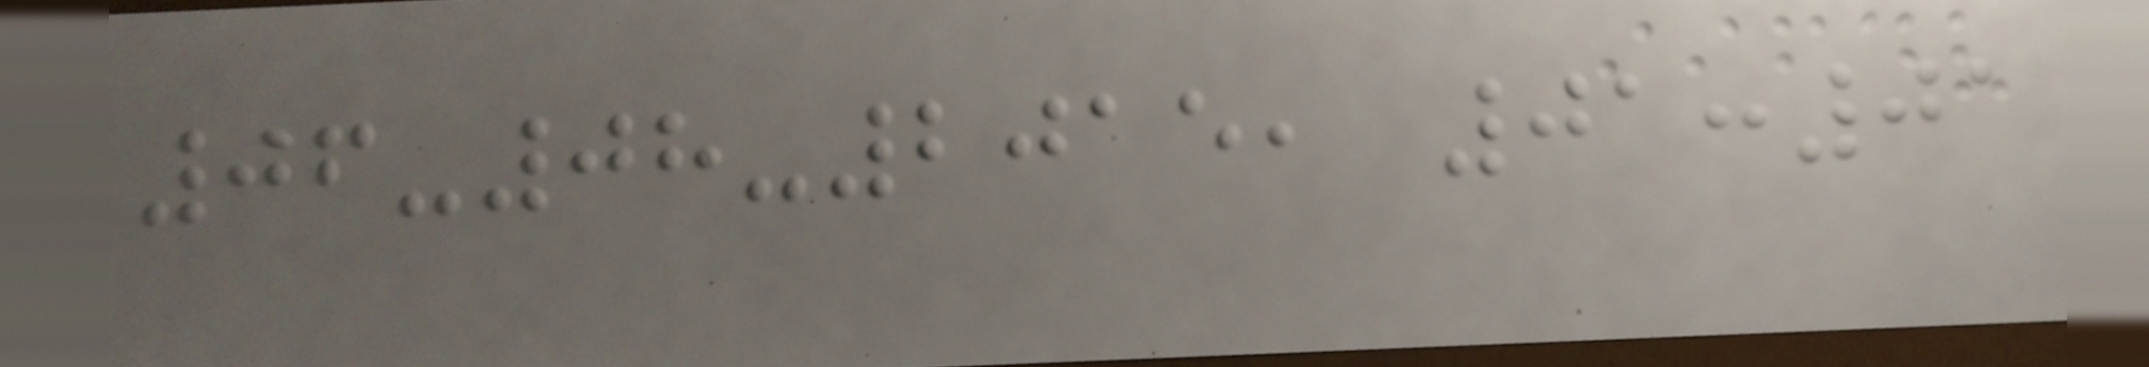06-08-2015, 01:01
